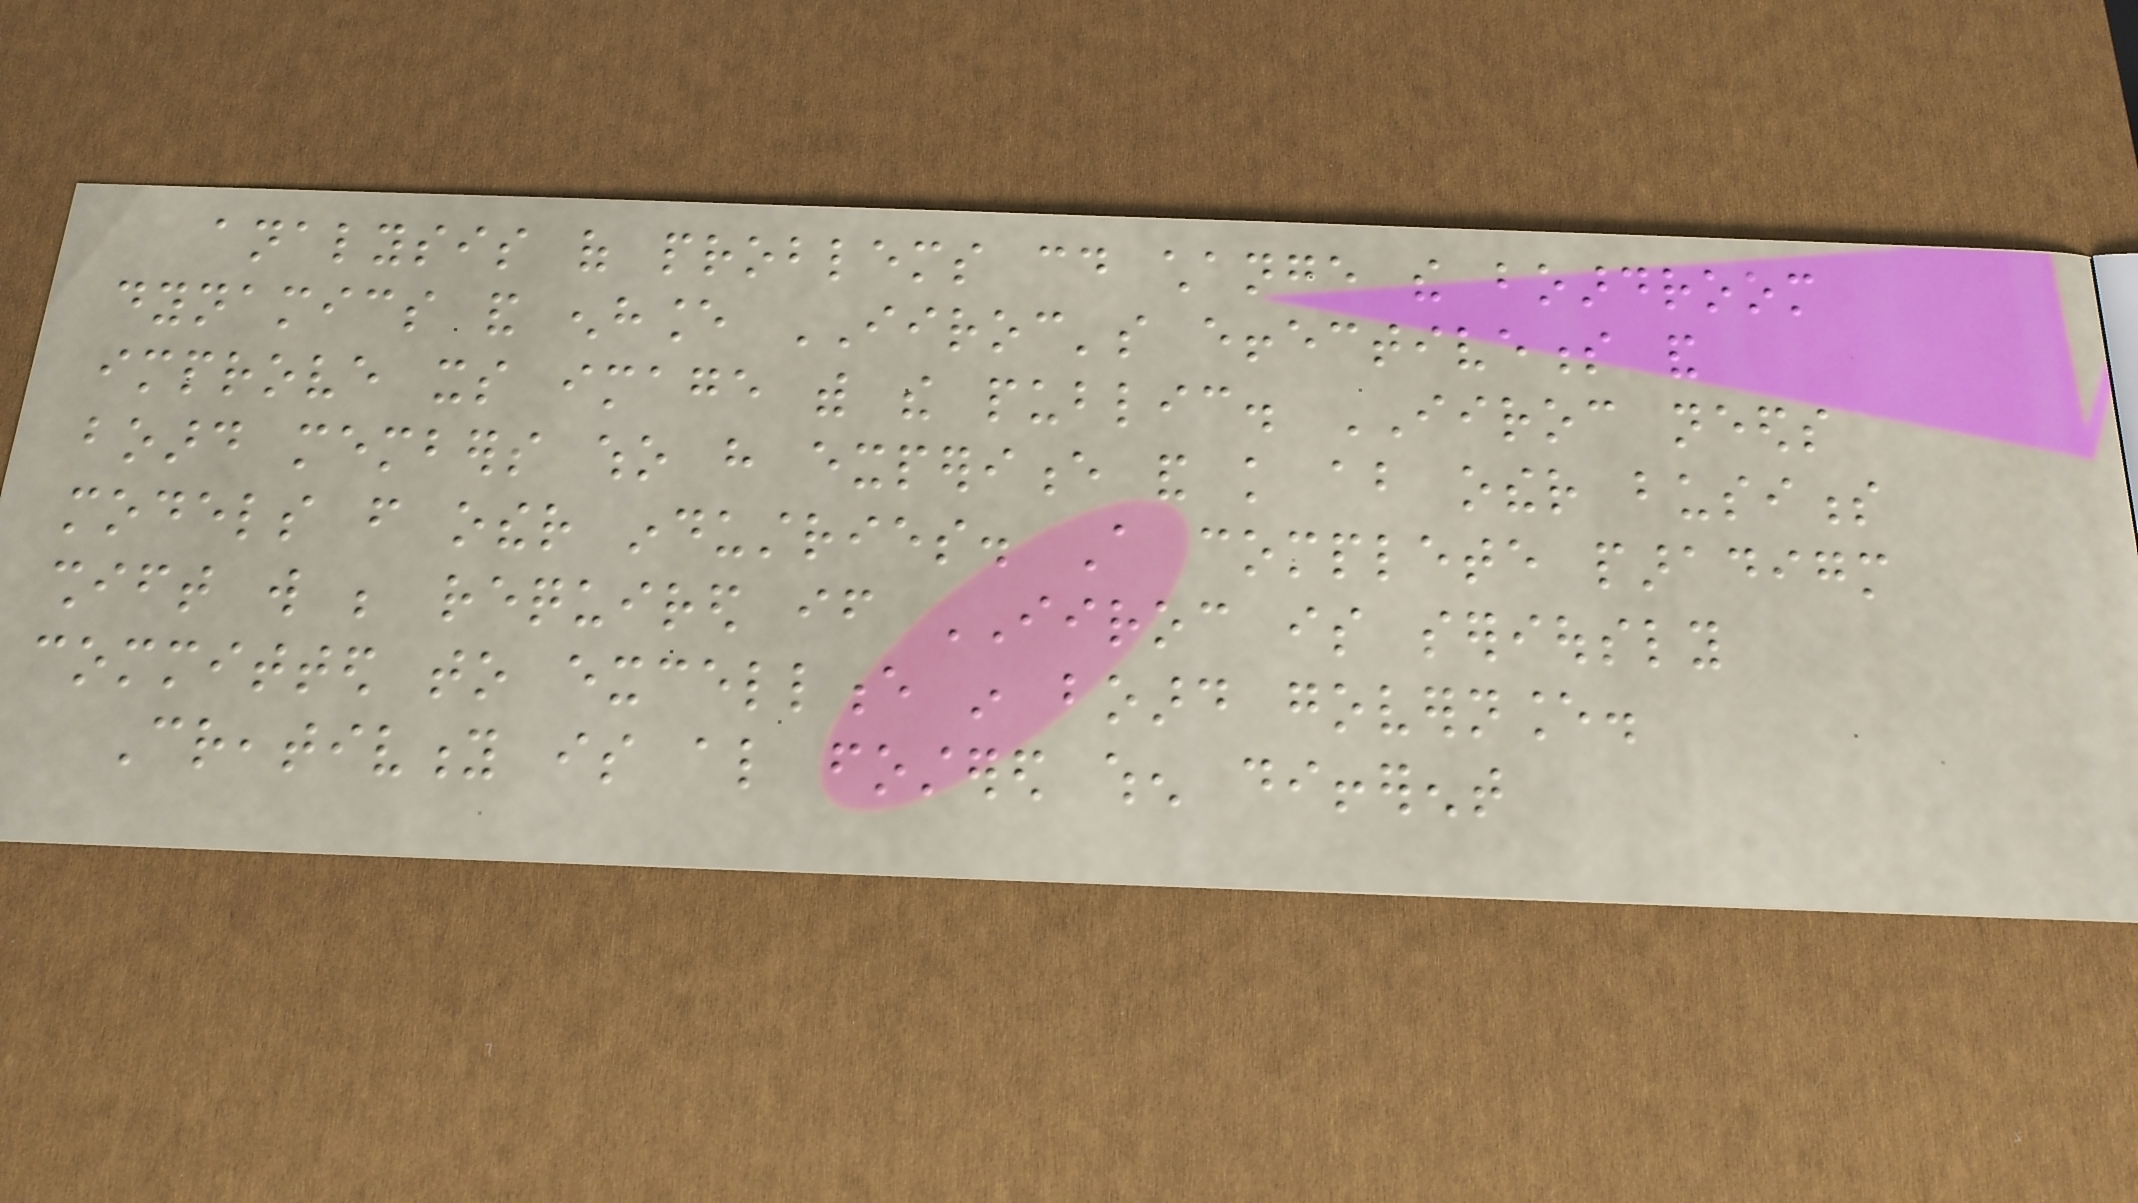analysis of problems could change the boardroom
dynamics and enhance IIROC's effectiveness and
improve its image with the public. IIROC needs
board members who have experience and knowledge about other business
models from other industries. A complete paradigm
shift will be required if IIROC is seriously
committed to excellence in board governance.
Creativity is also fostered when different
